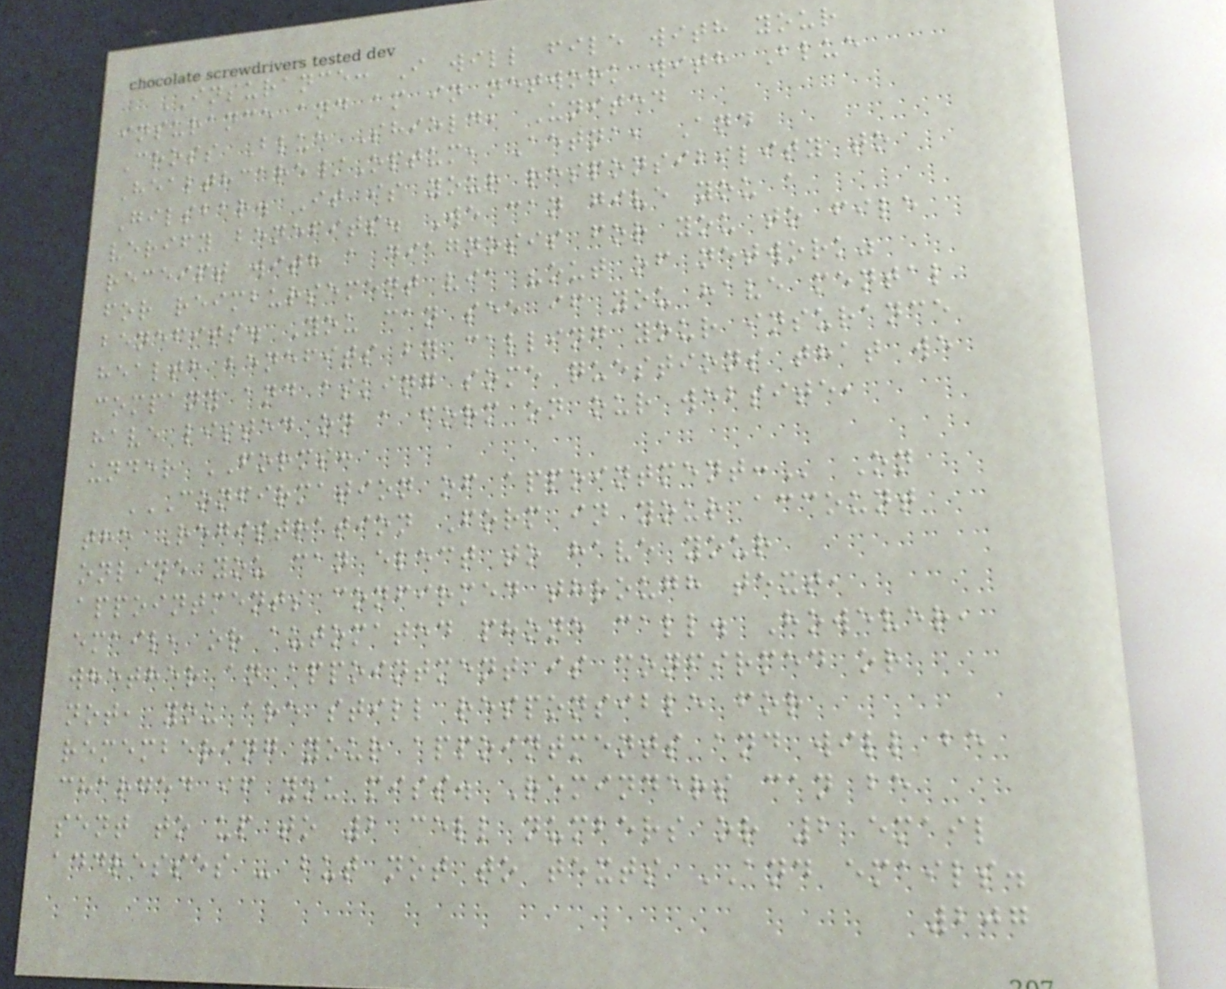INSURANCE: I will file with your
insurance and am in network with Blue
Cross Blue Shield, United
Healthcare/Optum, Aetna, And
Gilsbar. It is your responsibility to
verify benefits. We can give you a
receipt with a diagnosis for you to file
for reimbursement via "out of network"
benefits. You can see if you have mental
health benefits by calling your insurance
company and asking some questions that we
have listed on a form on our website,
under FORMS:
CONFIRMATION OF APPOINTMENT: On
the Registration Form in your account
online you can elect to have your
appointments confirmed through text,
email, or automated phone call. However,
whether an appointment is confirmed or
not, you are still responsible for
remembering your appointments and will be
charged if you miss. Reminders can be
sent to up to 2 cell numbers or 2 email
addresses - but not to texts AND emails.
207
